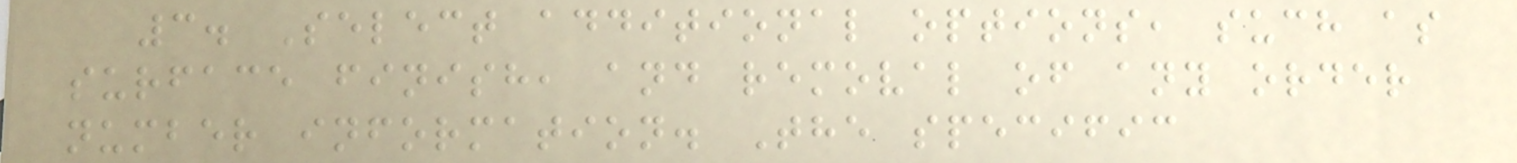3. Select additional options, such as
surface finish, and removal of any order
number information. The specific
